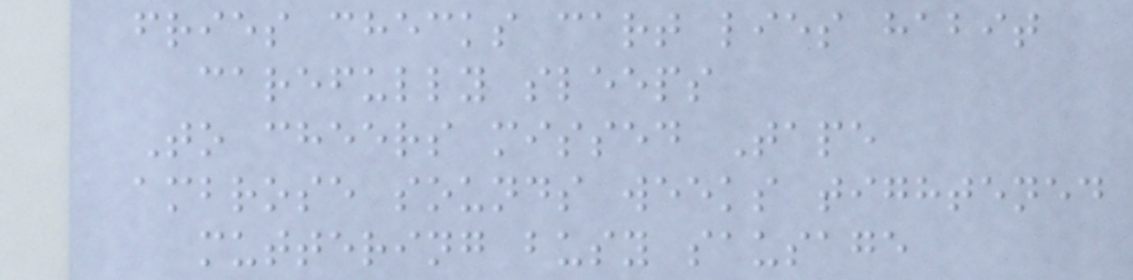fries checks cart lies habit
carefully sleeps
To cheers missed Tape
ambrose sounds weeks tightened
muttering busy sausage
